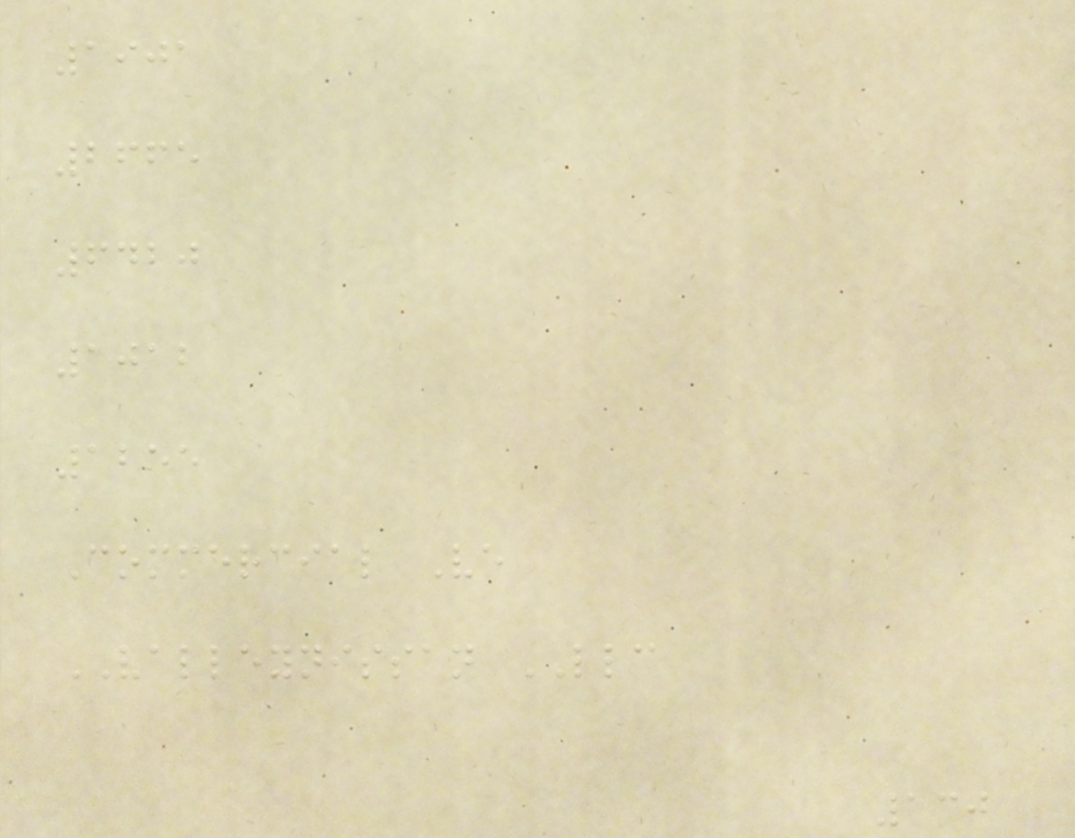1901
2665
6420
1012
1255
Commercial Ve
VALLEYNISSAN LLC
130
